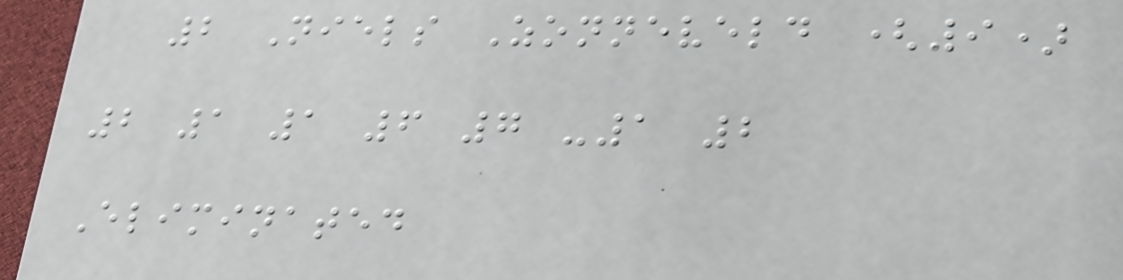2 Niels Zonneveld (9)
2 1 1 6 7 -1 2
Eliminated
